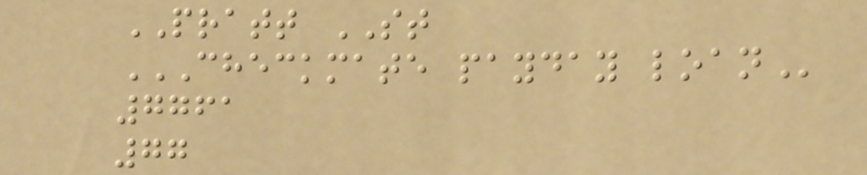PRATT ST
CHECKMATE PAYDAY LOAN
7761
77
